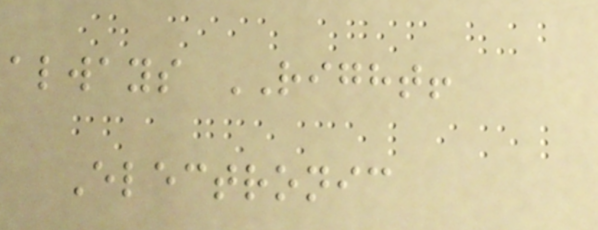always RIGHT!
Electronic
